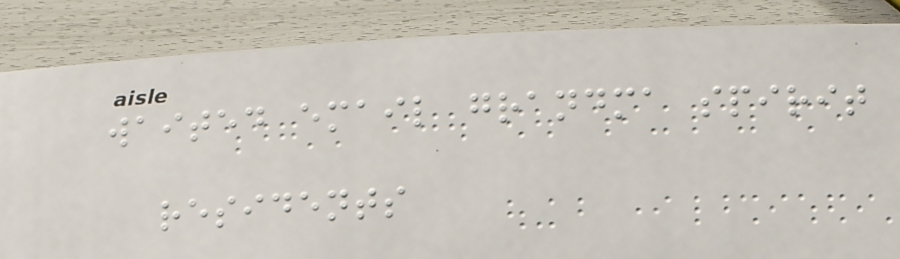waited email grandma spirit
residents
